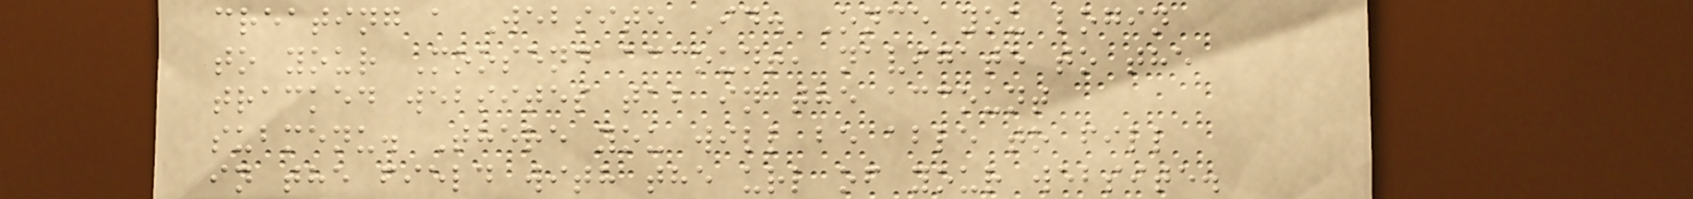creating a Website Id. Once you login
to your Moosend account, navigate to the
tracked websites tab in the account
submenu. There you will be able to fill
in the field with the url of your website.
